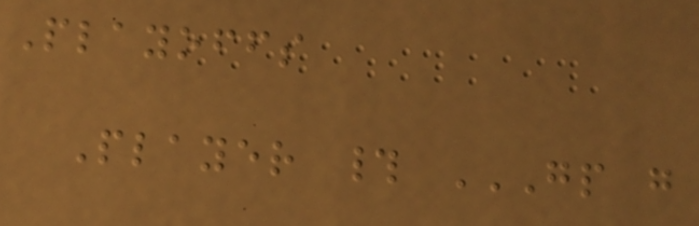Playoffs
Player # GP G
